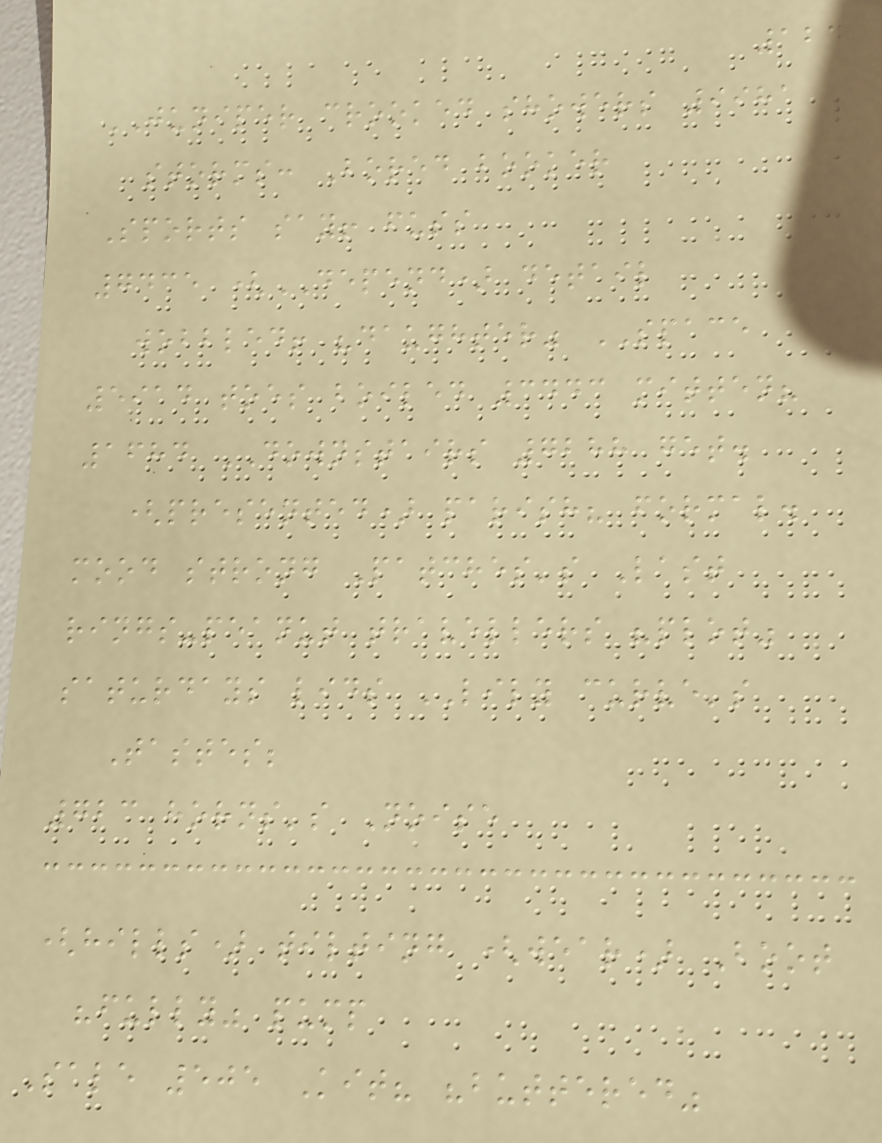124
JUNIPER crooked showers 9981
storms: Bored booker
Sports say! fuss
7435 (DEPEND) detail
wobbled! "daughter" SPACE
5914 toes boiled 3443 mitten?
1684 DOWNSTAIRS 7288 get.
(presented) parish? formal.
mood strong Patches's Last
rings-peanut travellers "plot"
saturdays lids LILY curve's
Tastes;
723 horns's Noise
(hills) tilting (wear) Boot
"fully" pump
Sale 505 Kit? "buttered"
